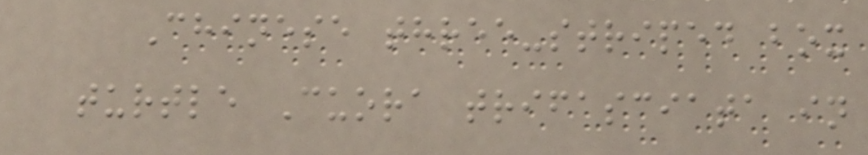Chinese three-striped box
turtle Cuora trifasciata in
